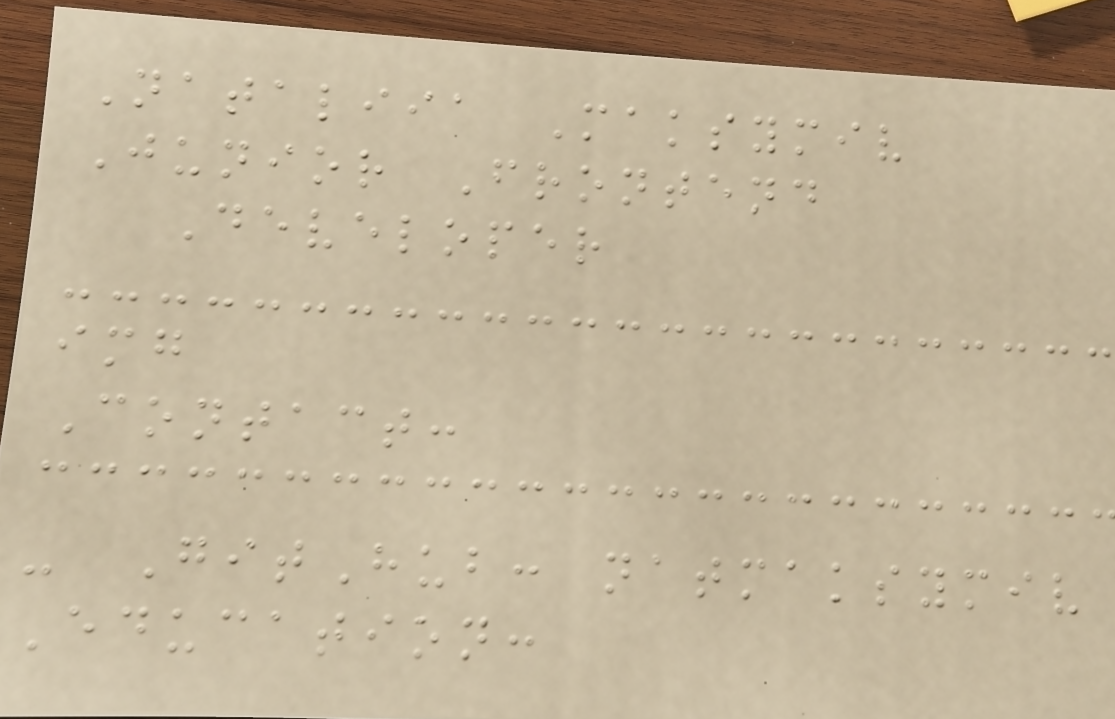Nataliia Maksymiv
Junior Frontend
Developer
img
Contact:
- GitHub: natmaksymiv
Education:
